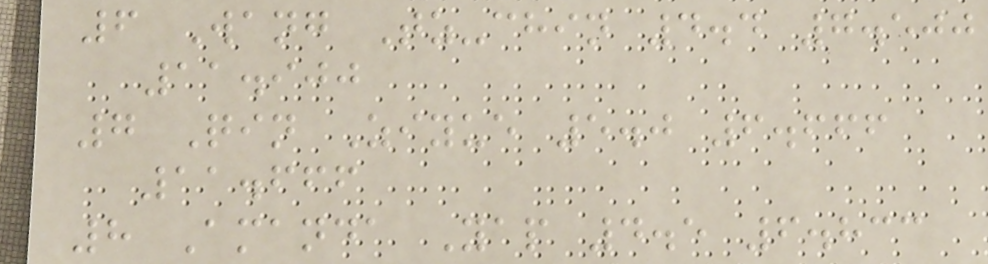6 Wang Tz-chin 4.4 7.500
11.900
7 Qin Ziyue 5.0 6.666
11.666
8 Amanda Yap 4.5 6.833
